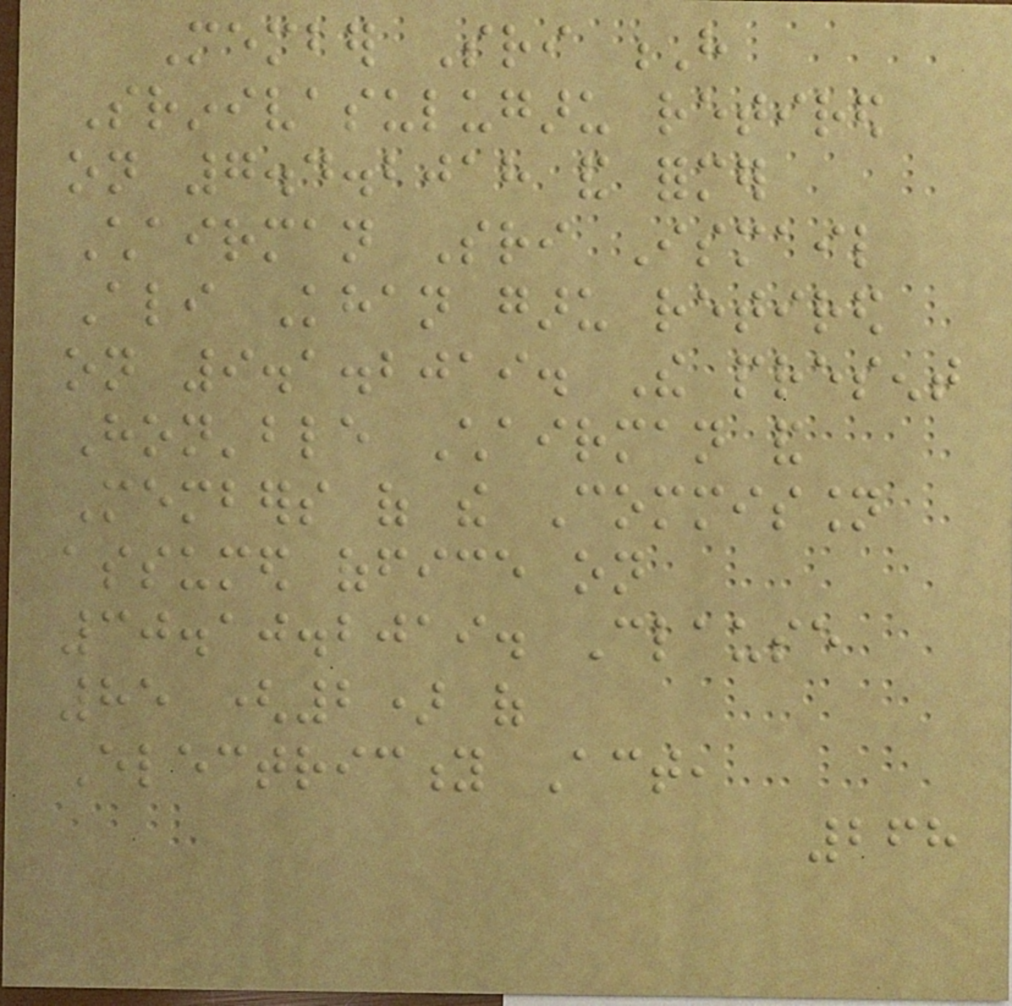Member Sri H
Srinivasulugaru retired
on 7.4.2018 and former
Chairman Sri Ismail
Ali Khan garu retired
on 9.1.2019. The present
Hon'ble Chairman and
Members of the Commission
assumed office on
30.10.2019. Clause
85 (2) of
Electricity Act,
268
